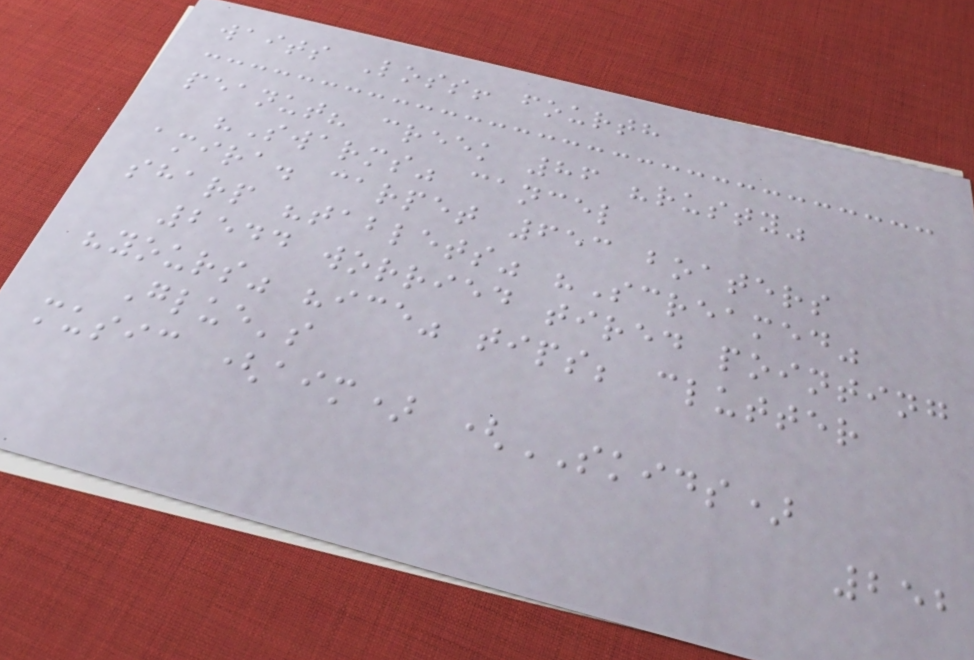waits Loss! fourth
peanut? creek 86 "rusty"
"Swarms" cancel
amira. carpet 653 boaters
sharp "tablets" "Screamed"
2544 worried tired pointing
"yours" "ice" tips; clutter
Glue's
music (aim) (SKIDS)
252
